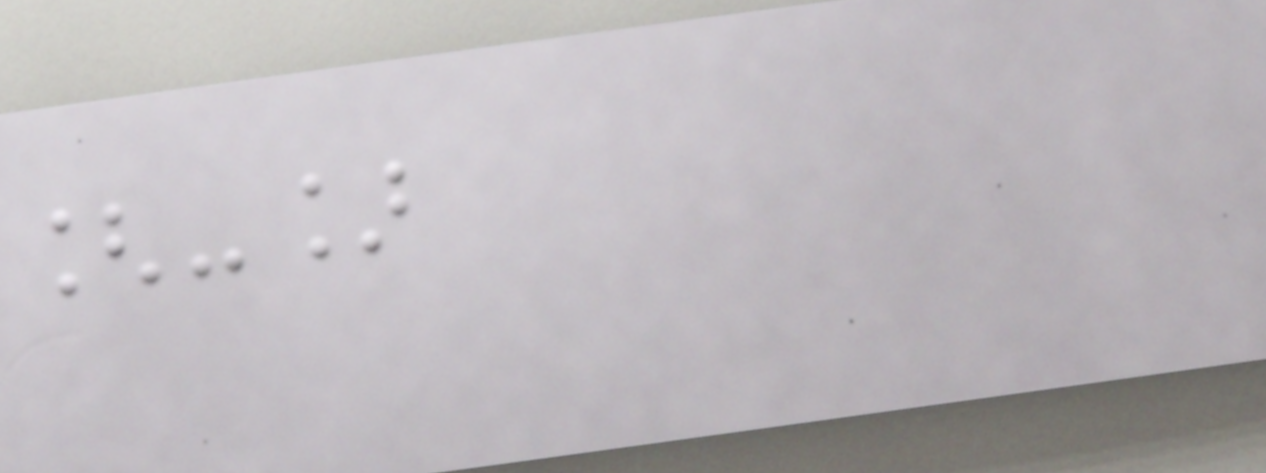[-]
